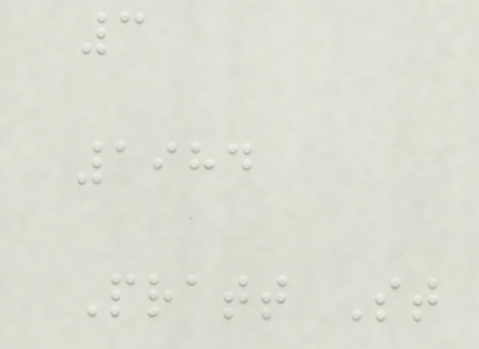3
1984
Pratt St
